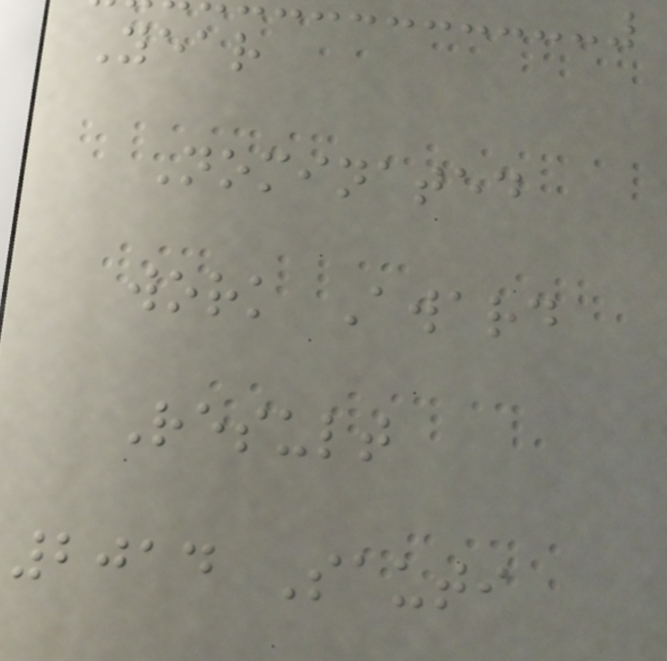Year
Nominated
work Award
Result
2014 Sauti
